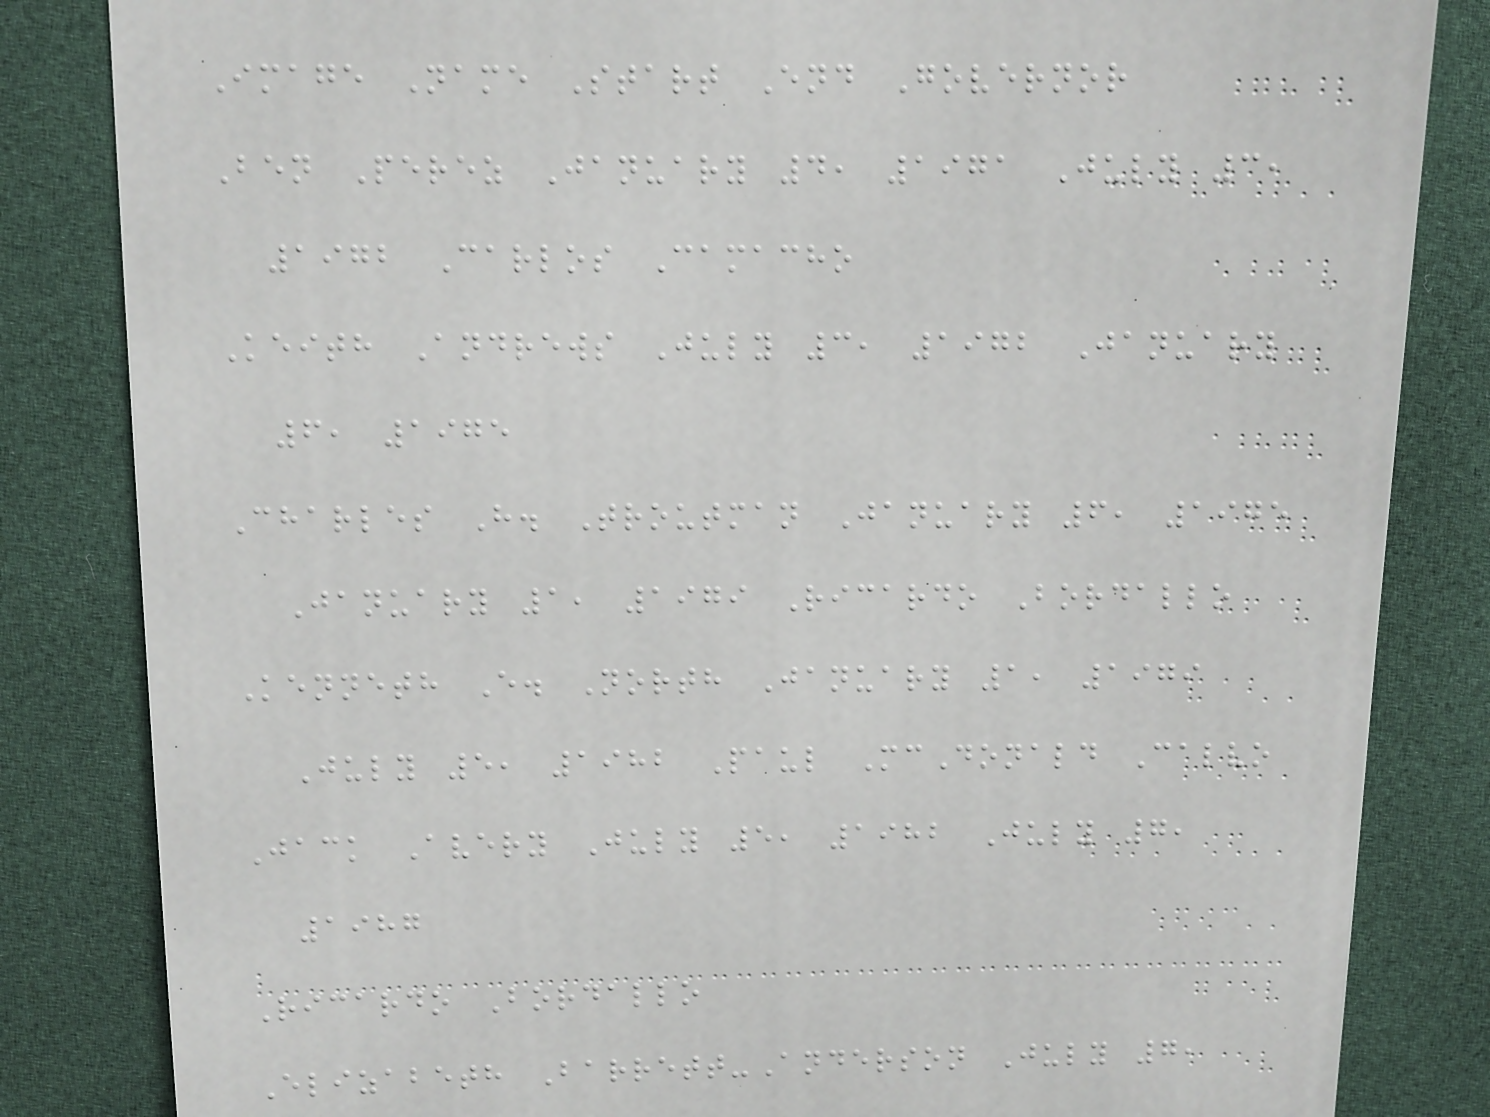Image Name Start End Governor
Ben Perez January 4, 1971 July 3,
1972 Carlos Camacho
Keith Andrews July 3, 1972 January
6, 1975
Charles H. Troutman January 6, 1975
January 1, 1979 Ricardo Bordallo
Kenneth E. North January 1, 1979
July 5, 1982 Paul McDonald Calvo
Jack Avery July 5, 1982 July 7,
1987
Ricardo Bordallo
Elizabeth Barrett-Anderson July 7,
